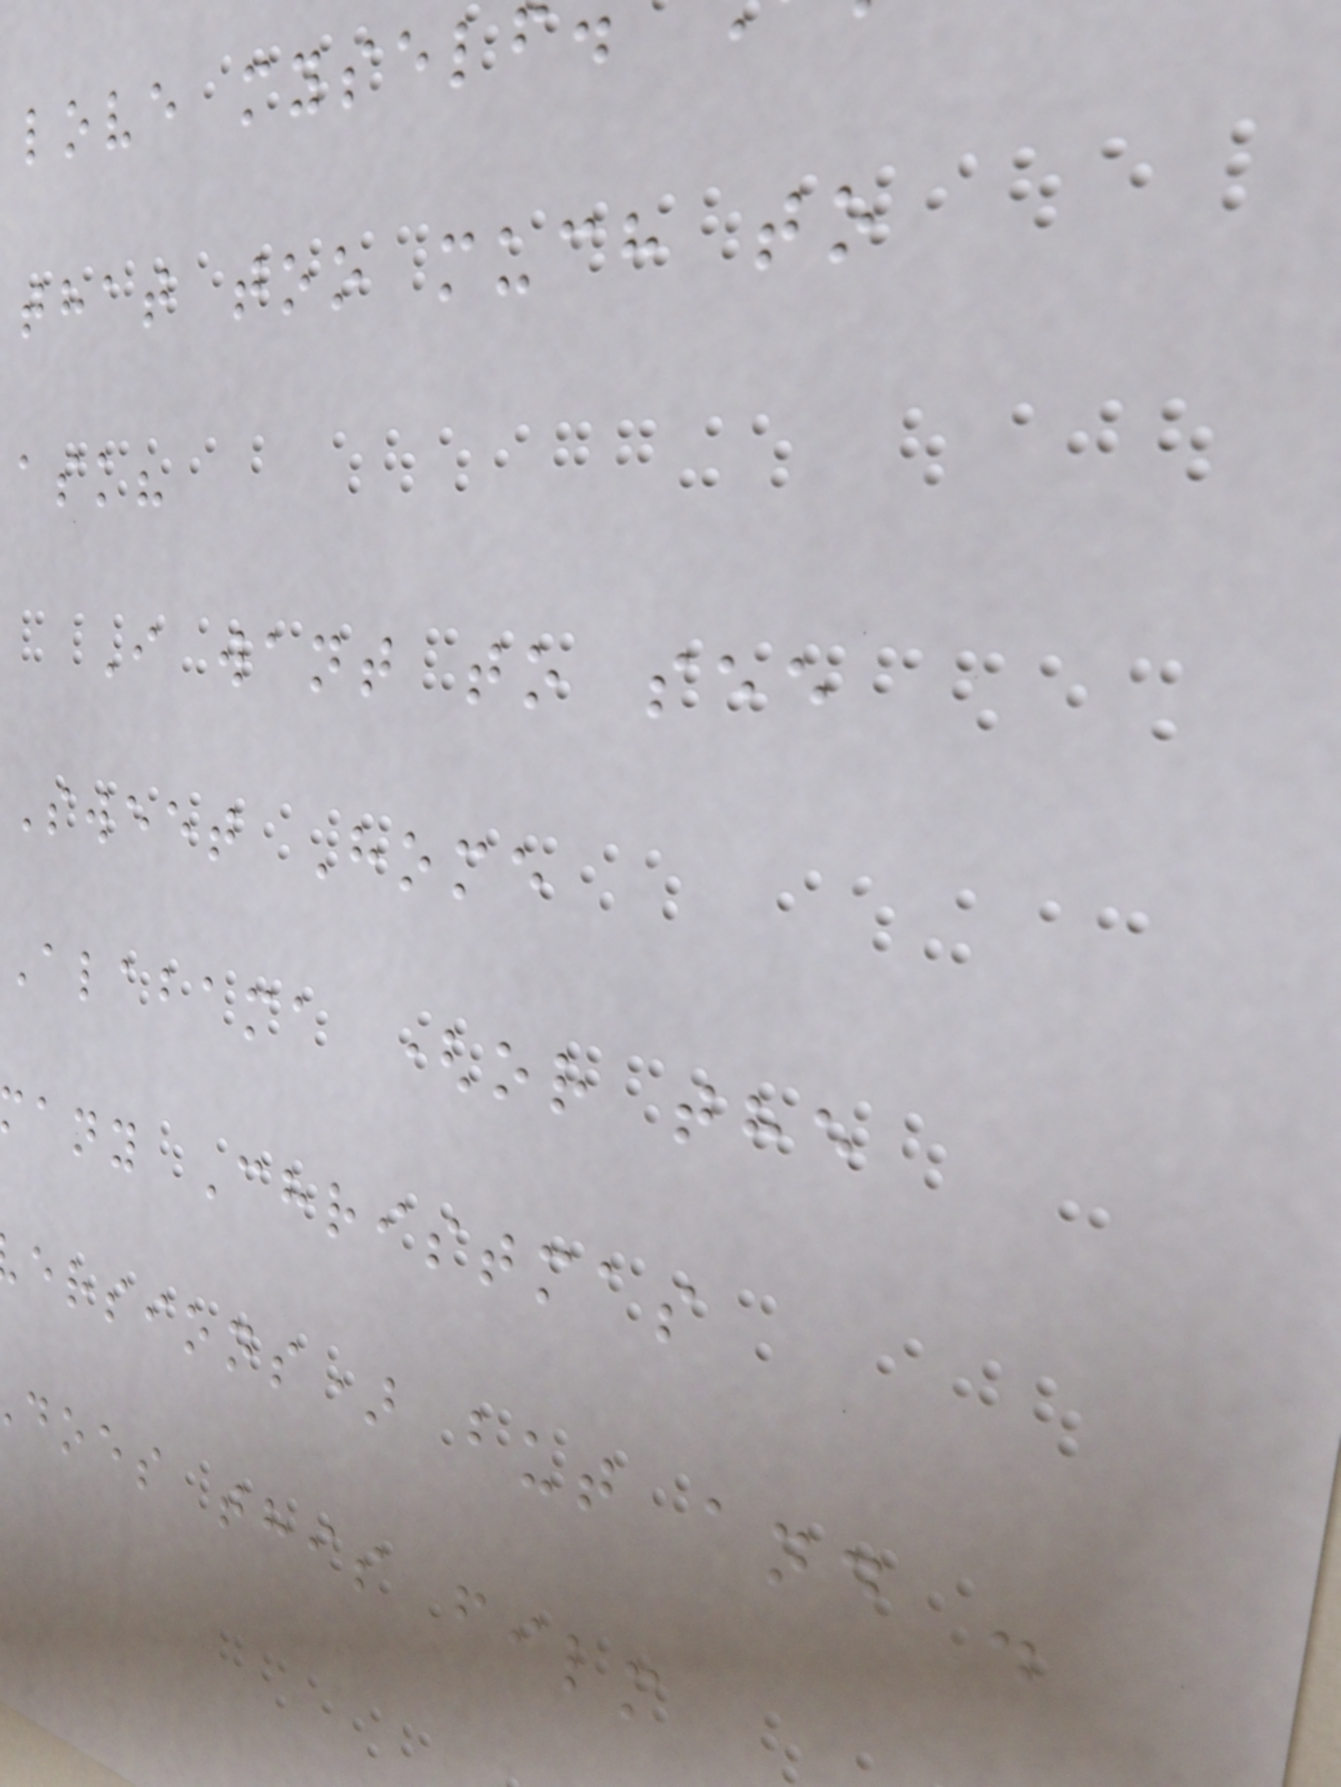love myself
that too much to
ask?
I want to see
Sweet Home
Alabama (or the
any Christmas
ersions) but and .
does this film
